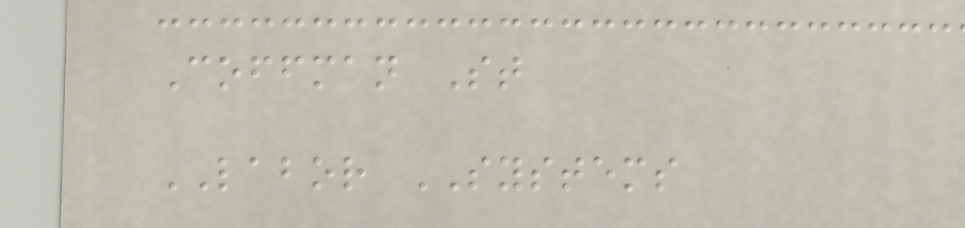Coffman St
LABOR SYSTEMS
